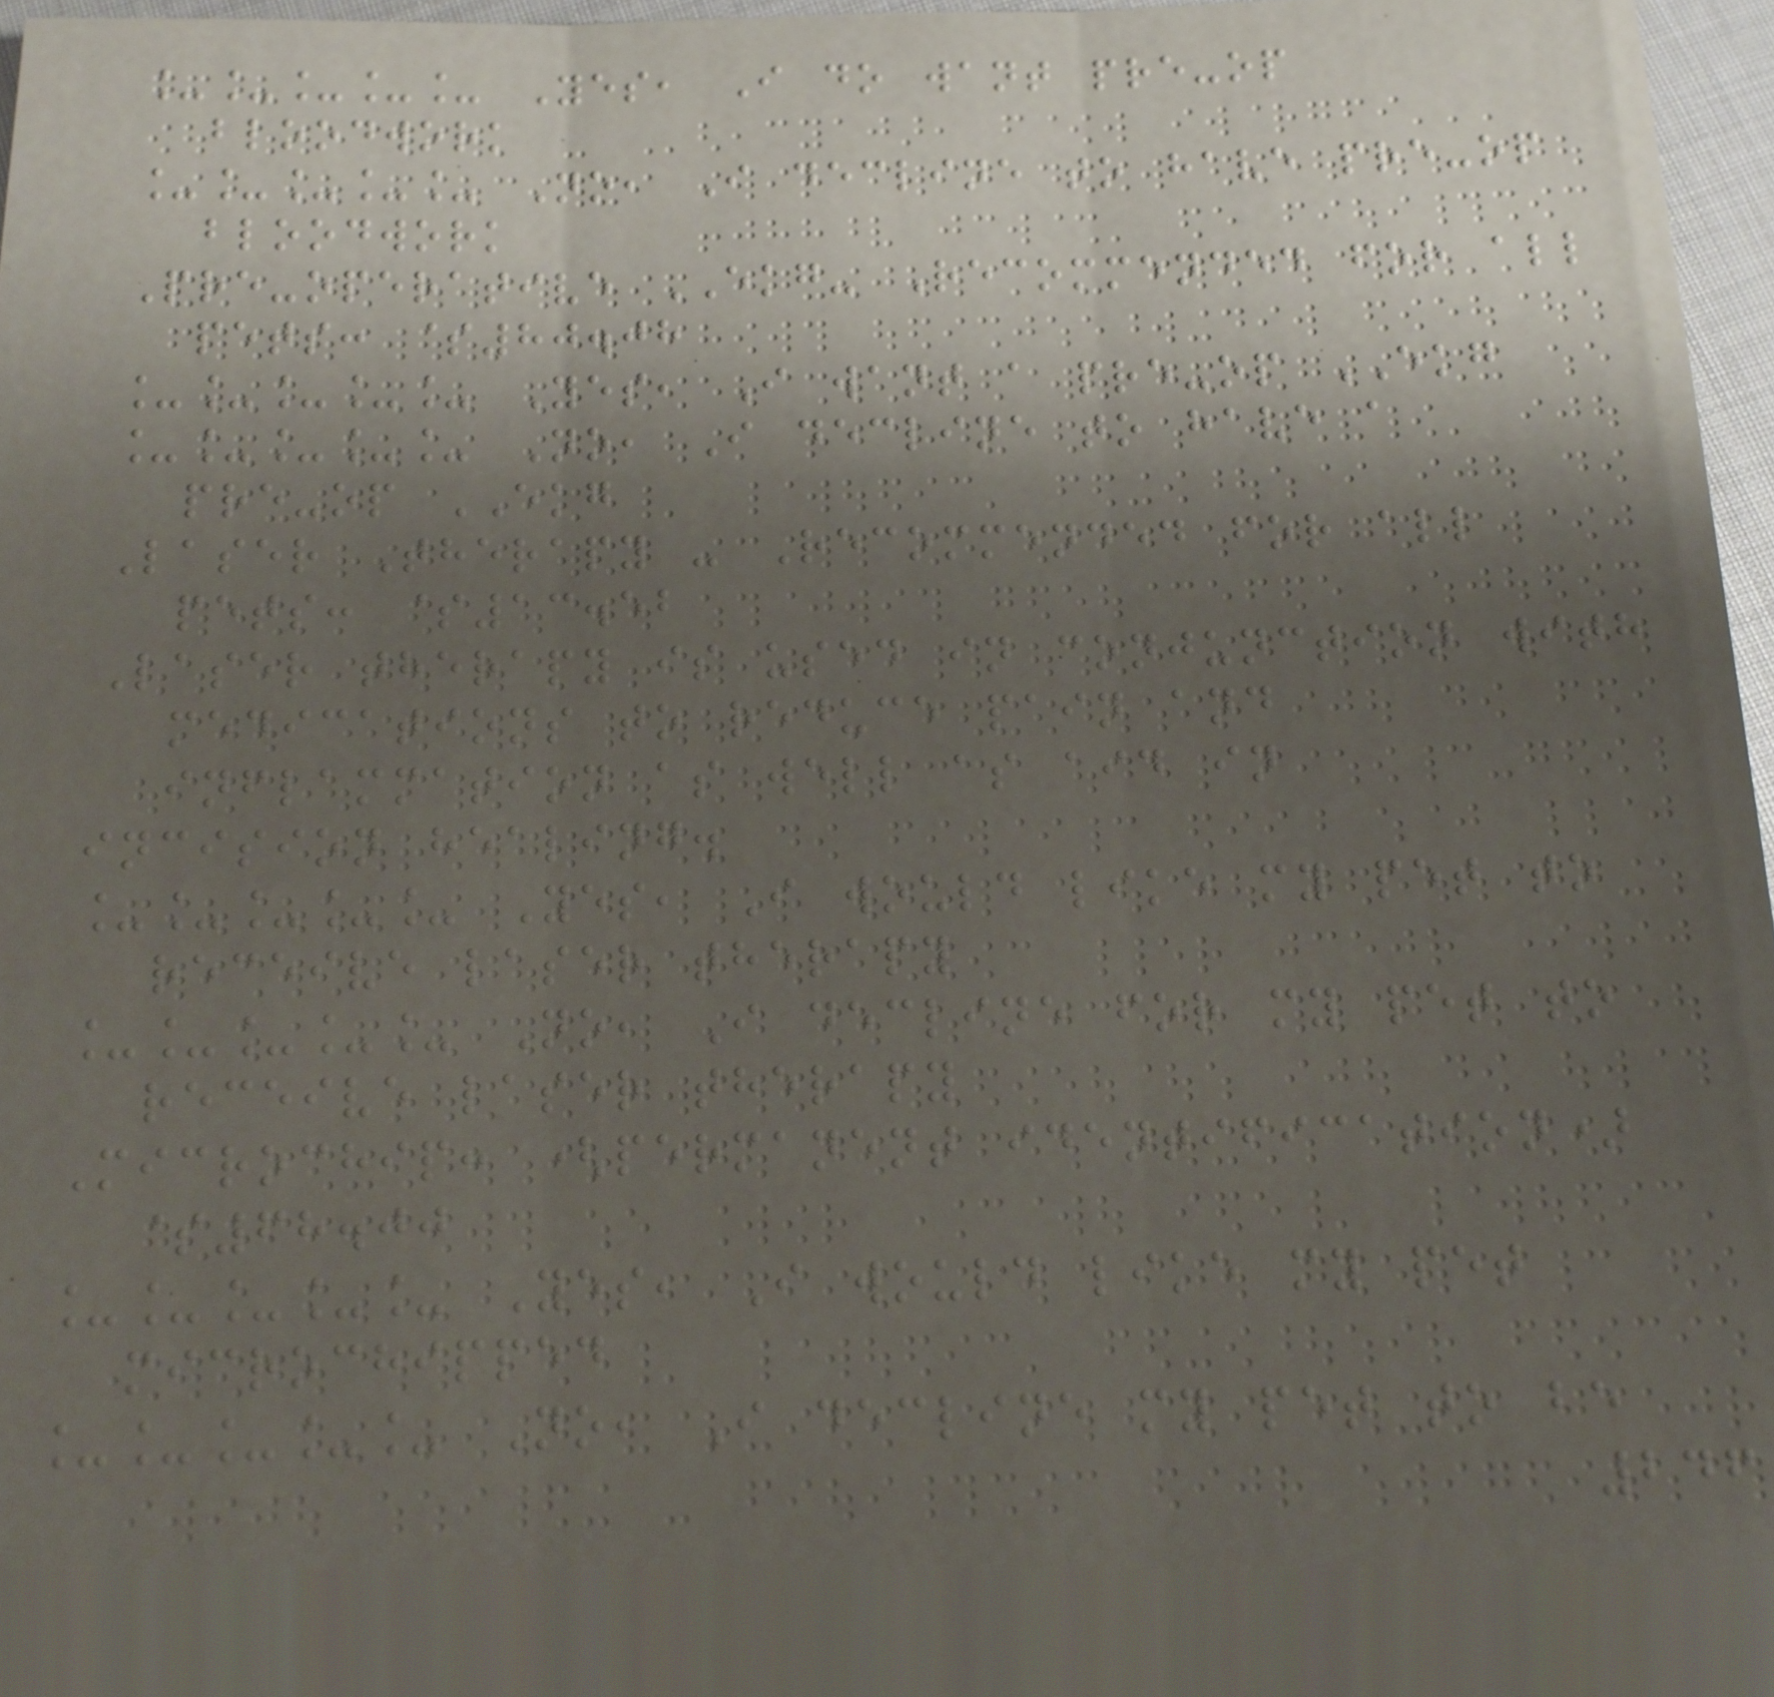_____ Yes, I do want pre-op
bloodwork
_____ No, I decline to have pre-op
bloodwork
Pre-operative EKG- Recommended for all
pets: $80.08
_____ Yes, I want a pre-op EKG
_____ No, I decline to have a
pre-op EKG
Laser Therapy - Recommended for all
pets: $13.52
Laser therapy is used in conjunction with
medications to reduce pain and
inflammation as well as aid in
incision healing.
_____ Yes, I would like my pet to
receive laser therapy
_____ No, I decline for my pet to
receive laser therapy
Microchip: (permanent identification)
$68.00
_____ Yes, I would like my pet
microchipped
_____ No, I decline my pet to be
246
